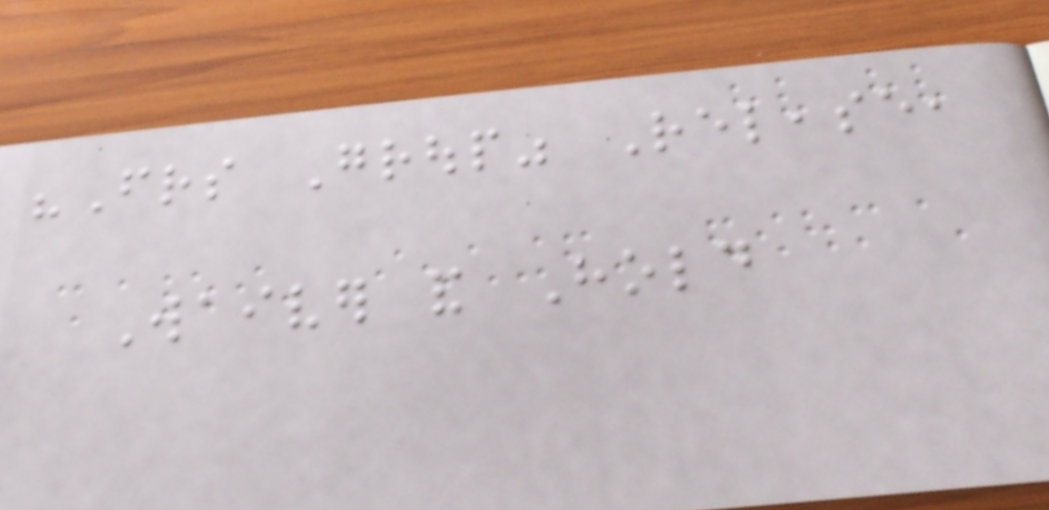"Friends Group" Release,
Waiver and Hold
